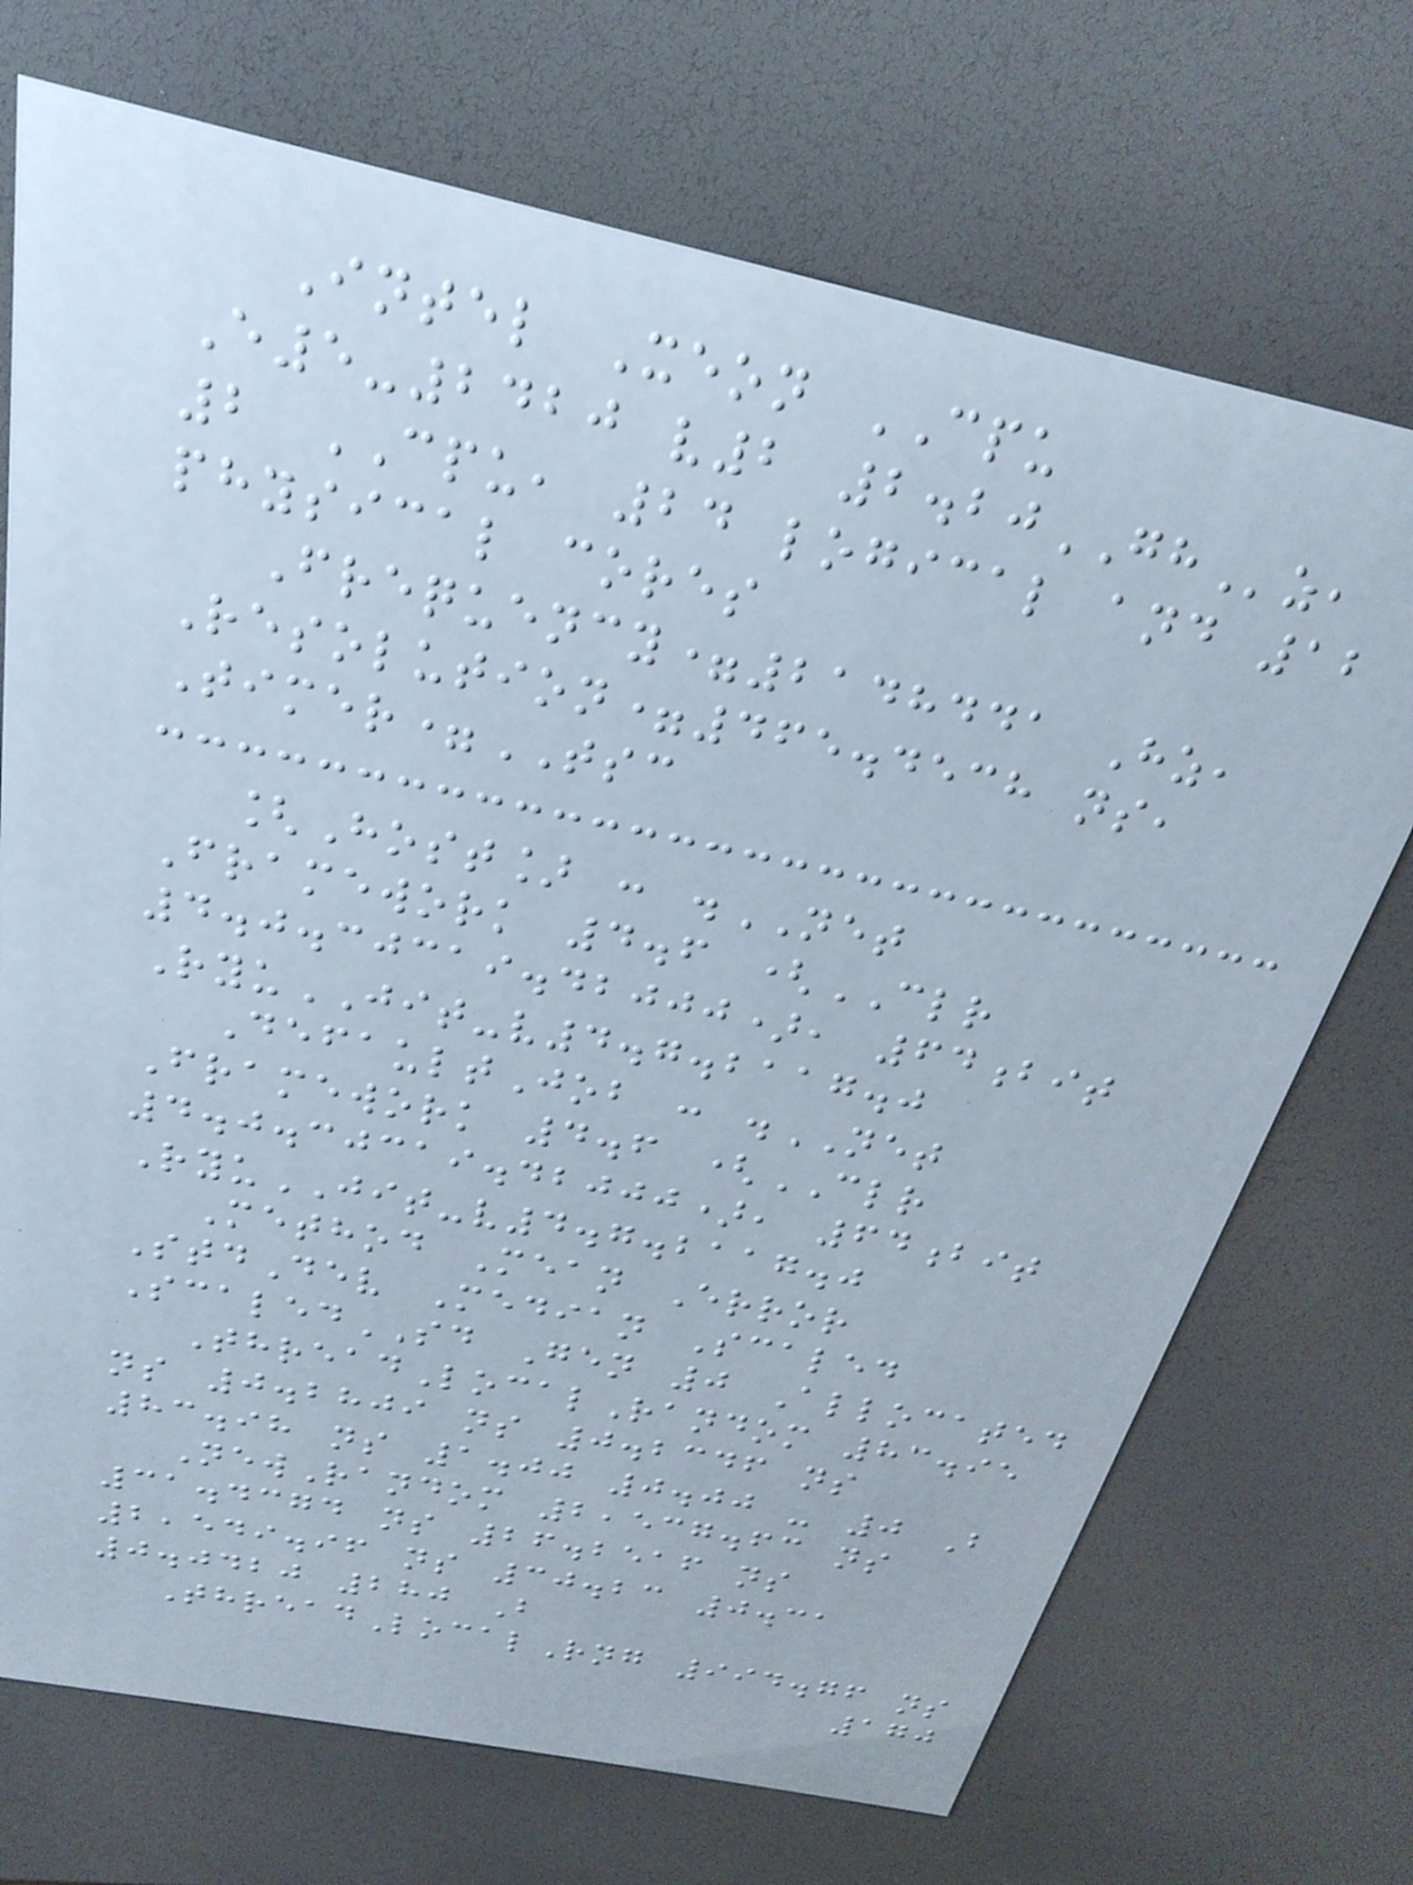Intel Xeon CPU
E5-2420 v2 2.20GHz,
2 CPU, 24 logical and 12
physical cores
Frequency=2148441 Hz,
Resolution=465.4538 ns,
Timer=TSC
[Host] : .NET
Framework 4.6 (CLR
4.0.30319.42000), 64bit
RyuJIT-v4.7.2117.0
DefaultJob : .NET
Framework 4.6 (CLR
4.0.30319.42000), 64bit
RyuJIT-v4.7.2117.0
Method Mean Error
StdDev Median Scaled
ScaledSD Gen 0 Allocated
ThreadLocalRandom 83.95
ns 0.2809 ns 0.2346 ns
83.98 ns 1.00 0.00 - 0 B
NewRandom 2,537.63 ns
31.4374 ns 26.2516 ns
2,549.96 ns 30.23 0.31
0.0420 280 B
ThreadLocalRng 994.76 ns
170
